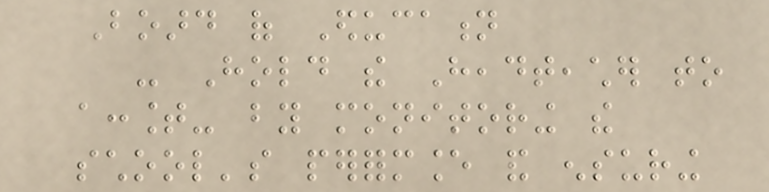Board of Education
- Hold the Headteacher to
account- by monitoring the
school's performance and ensuring
